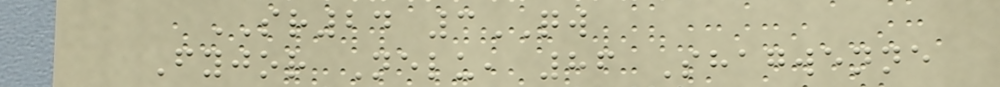SR24 3QW
Fyjor Nelu, 86 Shagwenne
